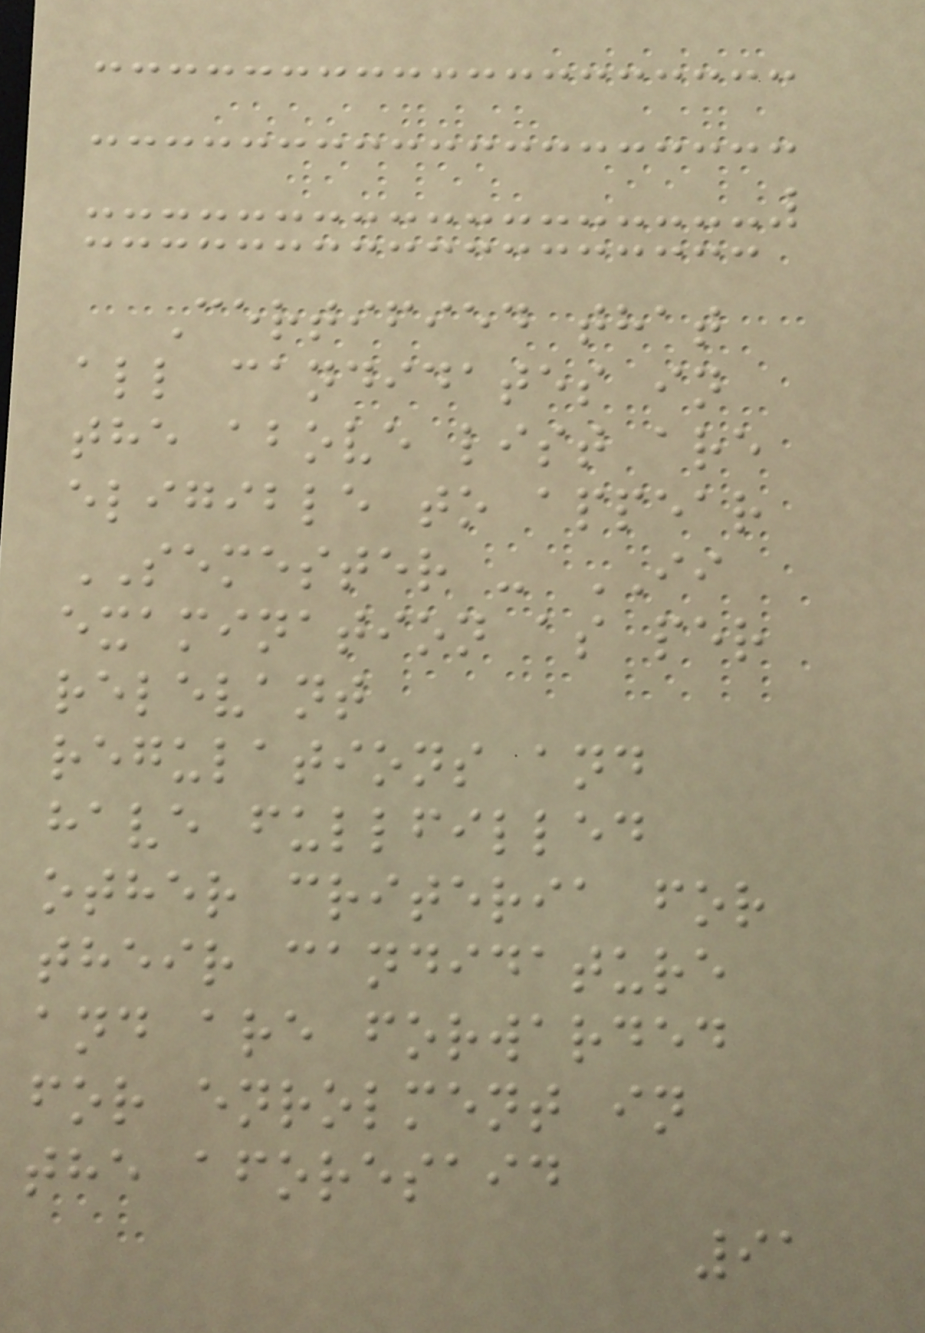Certified that
all candidates in
the above list are
eligible to appear
SEMESTER - II
examination as per
relevant
regulations and
have fullfilled
other criteria for
their candidature
and are forwarded
for enrolment in
the aforesaid
91
